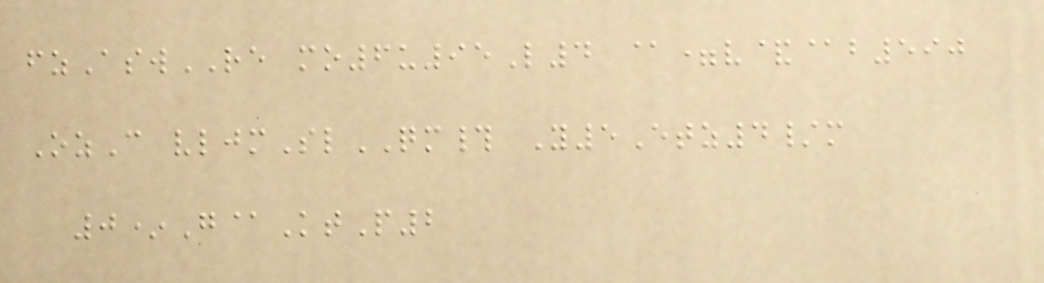fzAswRE mo6u95L4 @=v&@b590
OzC vljmSlQM# Y5Etz4/m
0*G@KtP2
